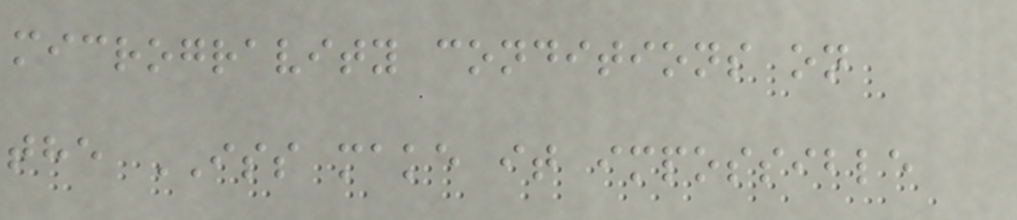microgravity conditions on
the ISS make it impossible
